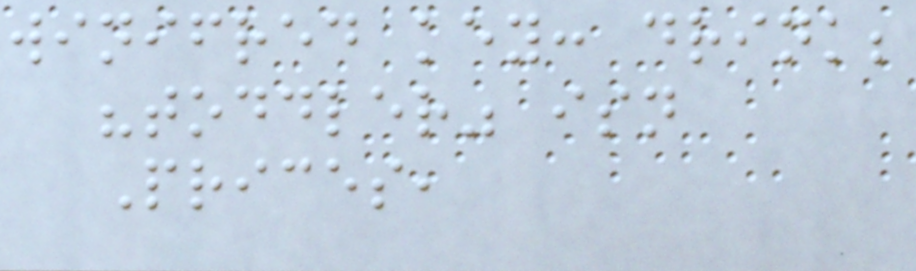winifred key: drink;
"toddler" isn
Prices,
